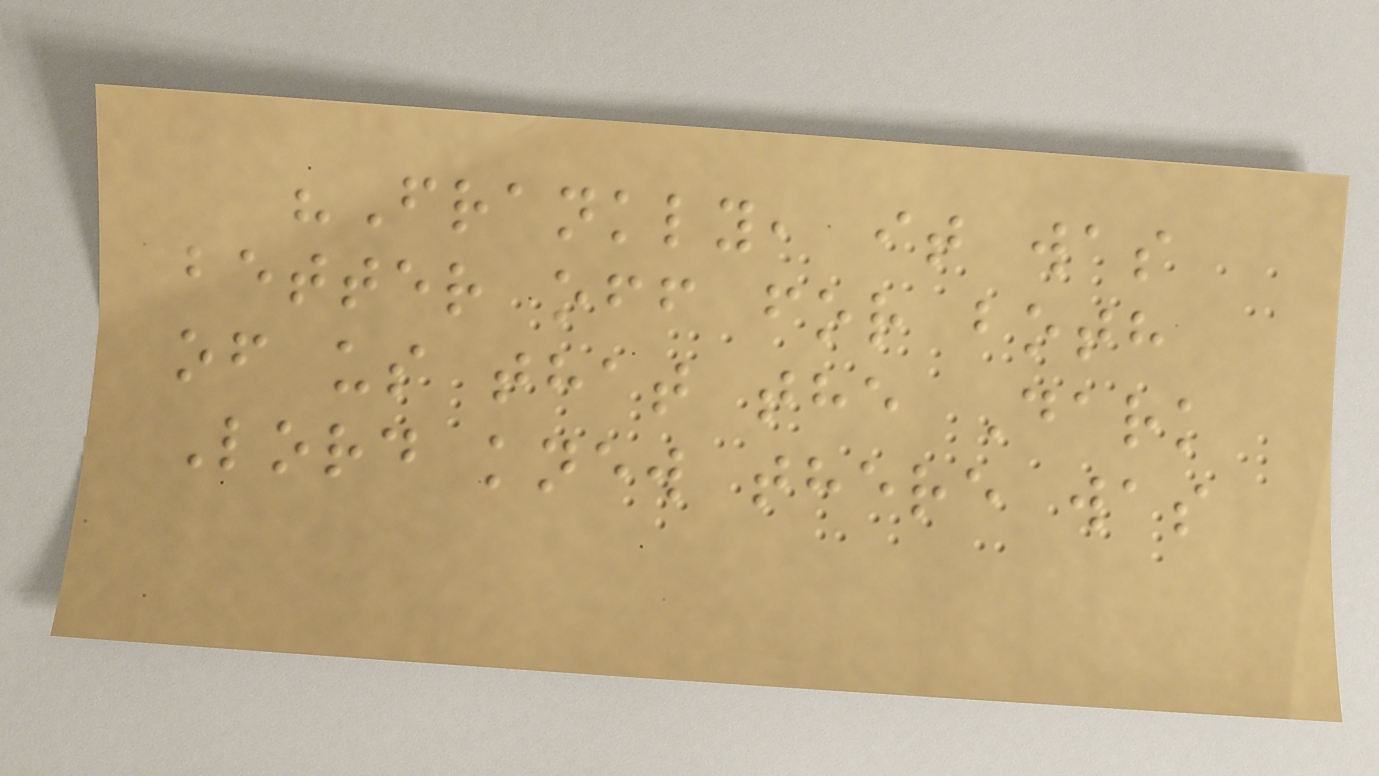"Frankly, it was
better off for both
of us that the Dark
Lord knew there was
